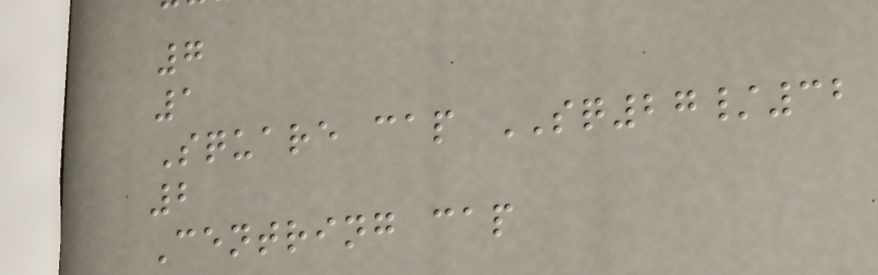7
1
Square cap SQ27/32
2
Centring cap
